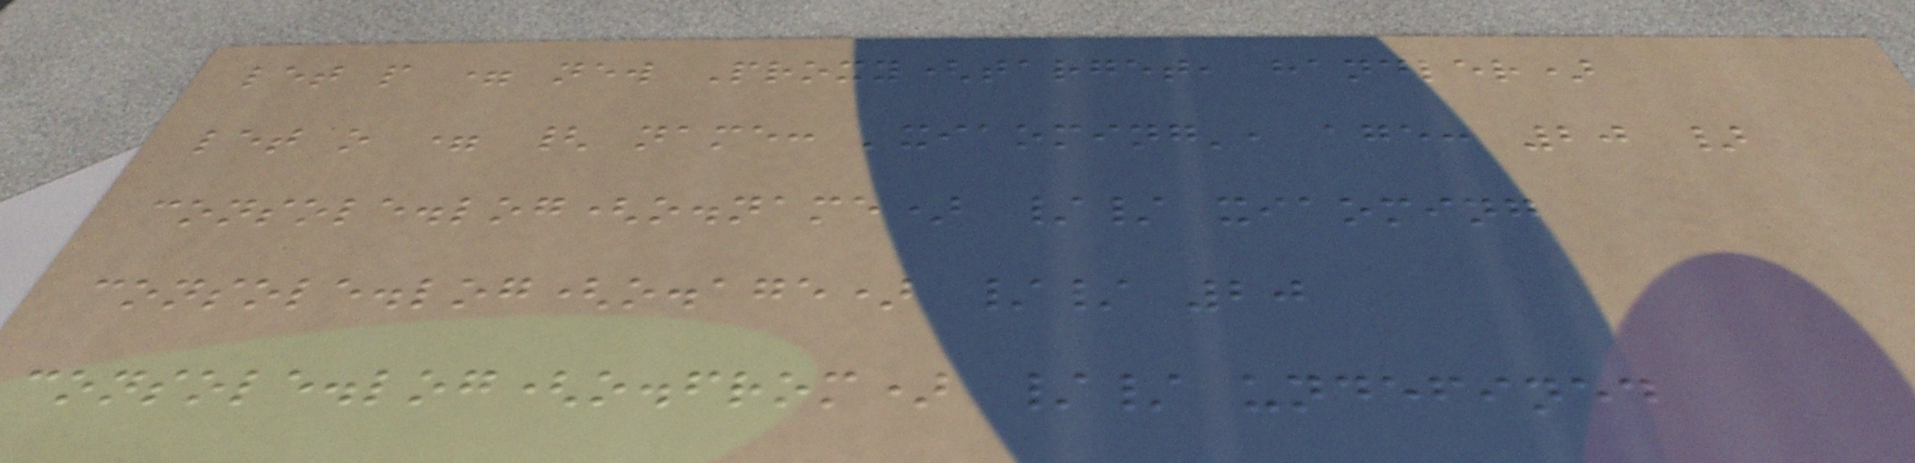let p = new Proxy(target, handler)
let o = { name: 'xiaoming', age: 20 }
console.log(o.name) // xiaoming
console.log(o.age) // 20
console.log(o.from) // undefined
